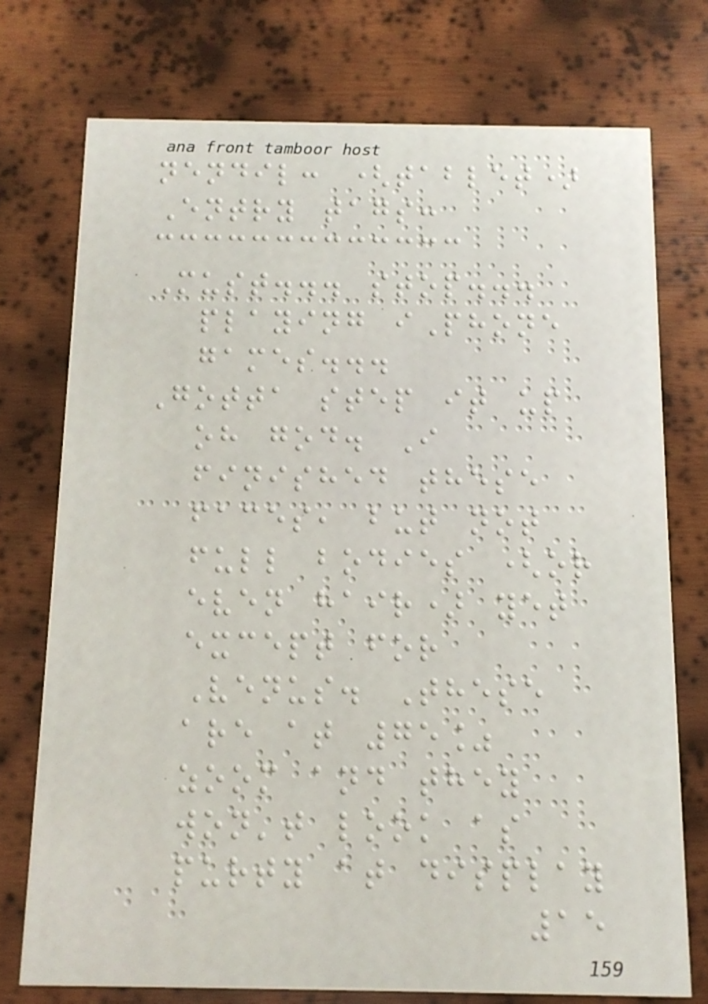nendil: (tablet)
Entry tags:
Must... stop...
playing iPhone
games...
Gotta step it up
oh god. I
finished these
faces, but not
full bodies (or
even hair) yet
except for
Venus. These
are at 75%
zoom and they
won't look as
purty at display
15
